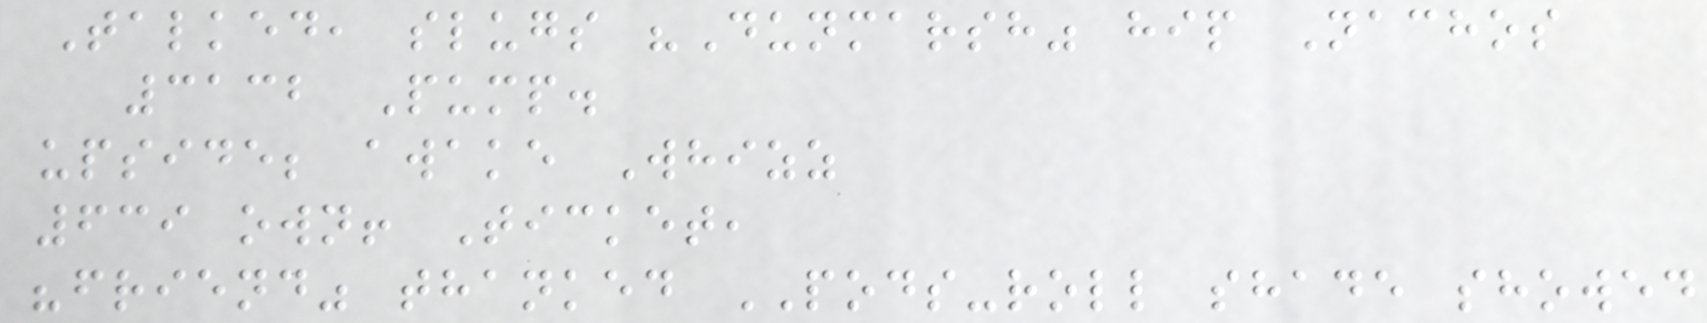Talked, slugs "Dunmarsh" hip Nachos
3132 Pump.
upside; awake Whizz
639 own! Ticket,
"friend" thanked PODS-roll shade showed
